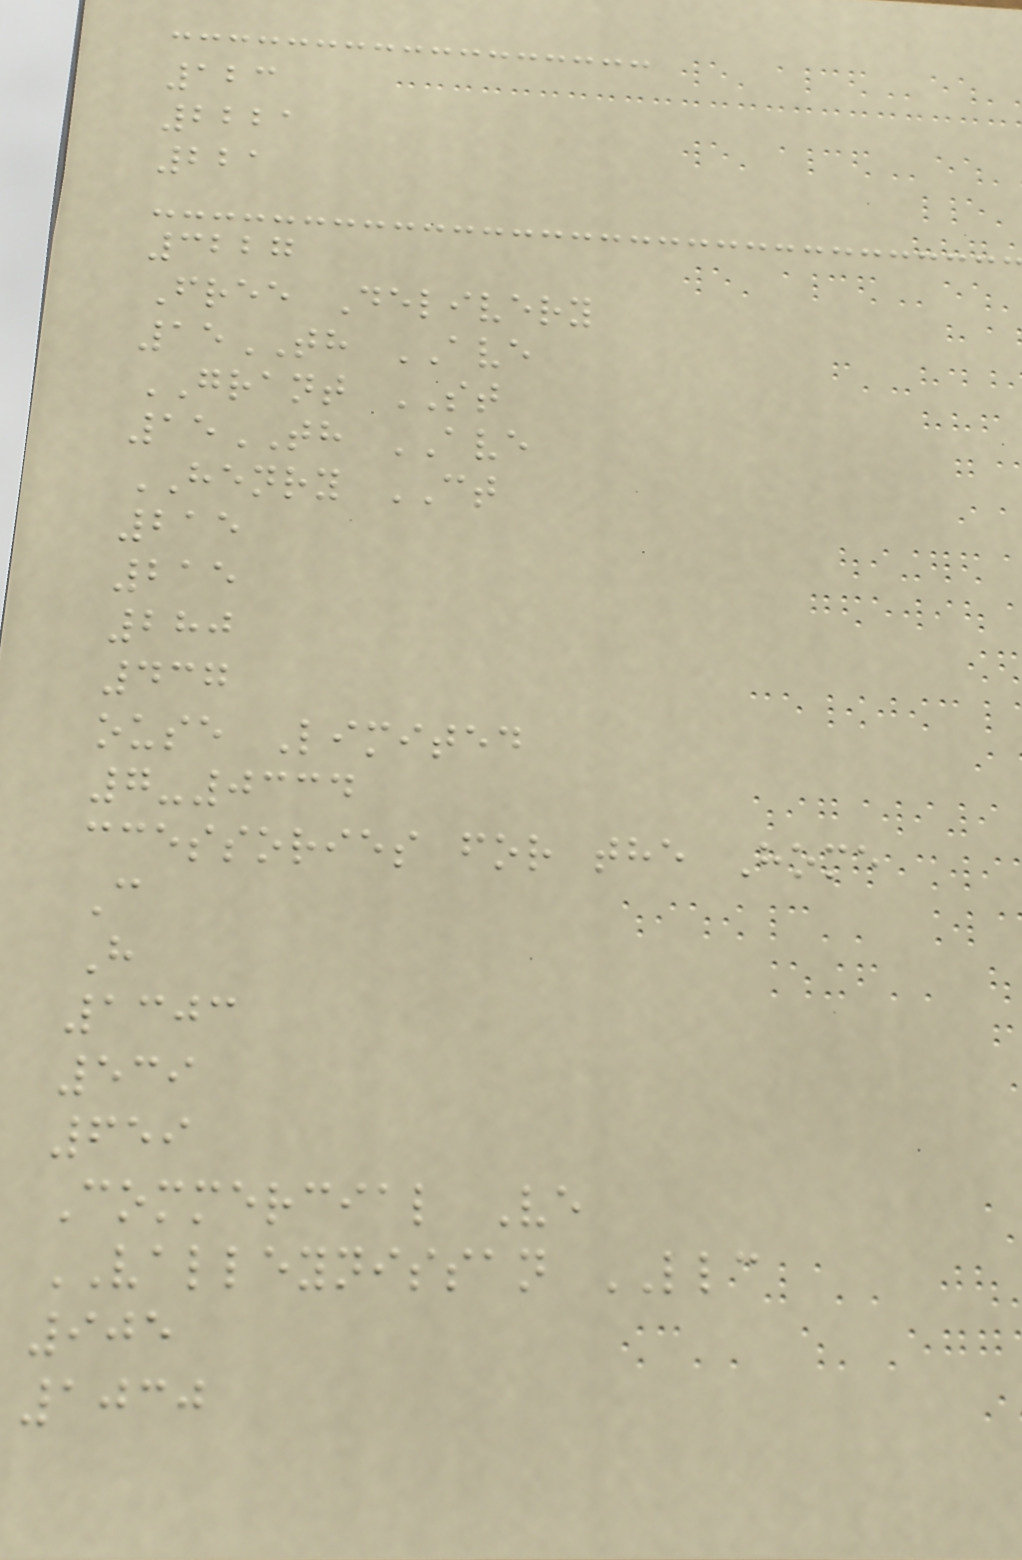123
2221
221
3227
Free Delivery
15TH AVE
GRANT ST
15TH AVE
HENRY CT
215
215
280
437
ouse Limited
7-0334
ccessories for the Home
C
H
1303
539
659
Commercial Ve
VALLEYNISSAN LLC
905
1030
